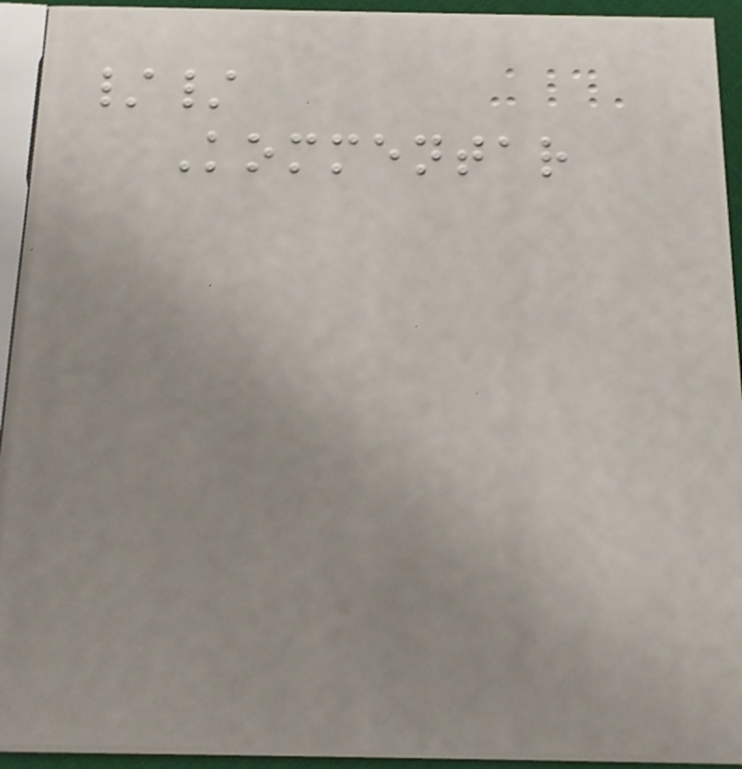//
Kommentar
